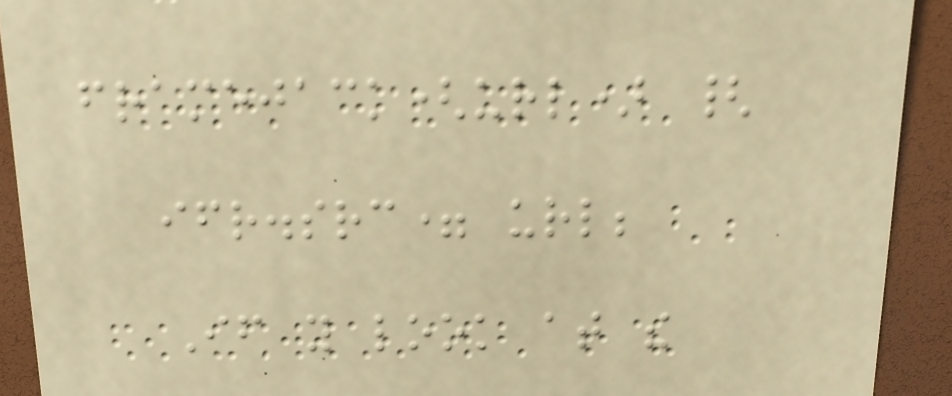framejack(url) {
ifr.src= url;
If you look at the
